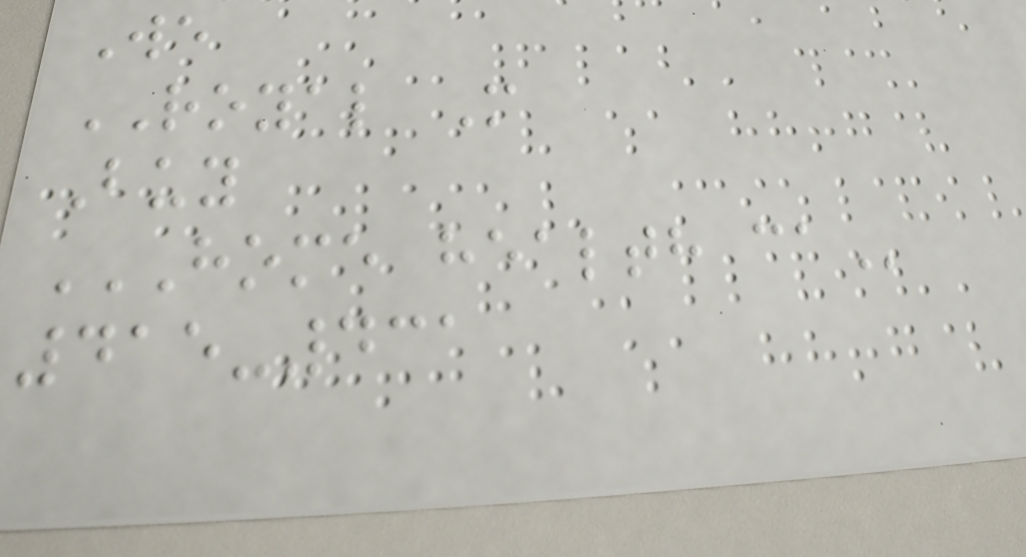We
ROYAL M
Buy
HOME HEALTH CA
415-431
